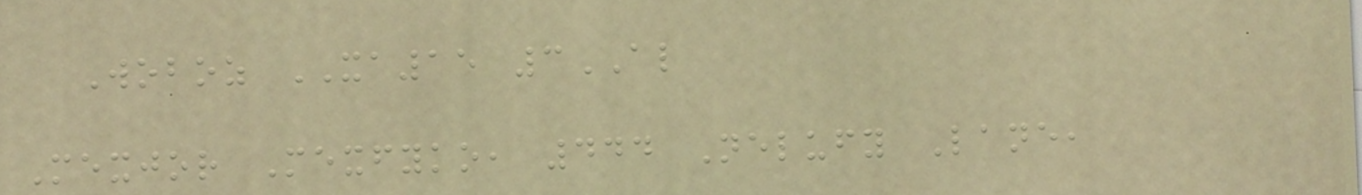Woboz XA15 3AL
Mexjor Mexfyko, 444 Nelufy Lane,
